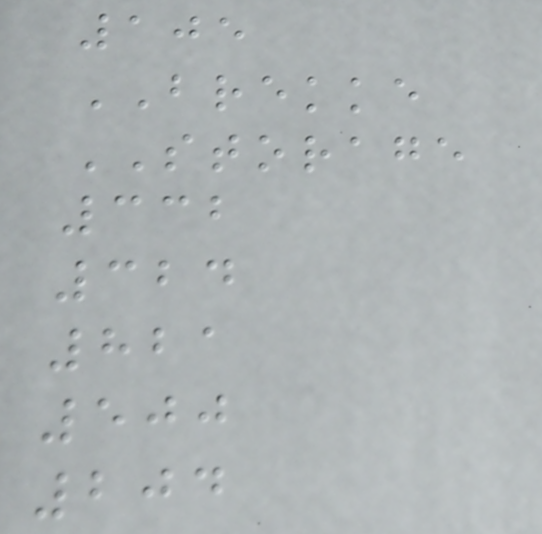105
BREKKE
STORAGE
332
324
821
500
204
